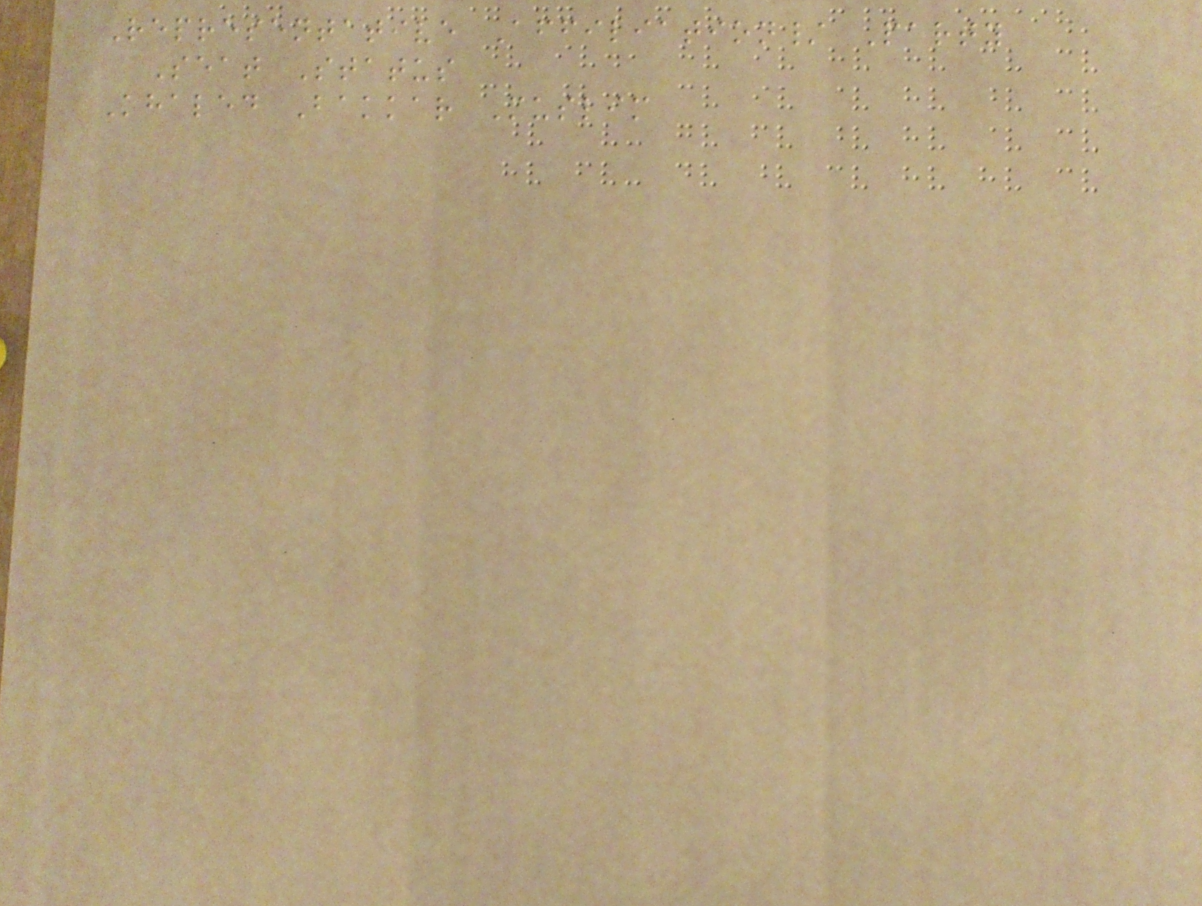Representative Affiliation/ Party
Seat Status
Khaled Bakkar Muslim
